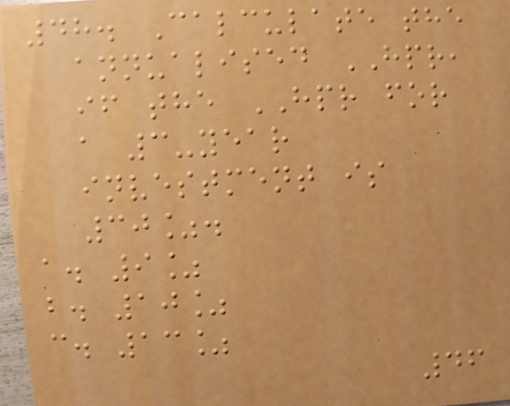48. Calculate the
annualised HPR,
if the HPR for
a 3-year
investment is
30%.
a. 9%
b. 10%
c. 13%
46
